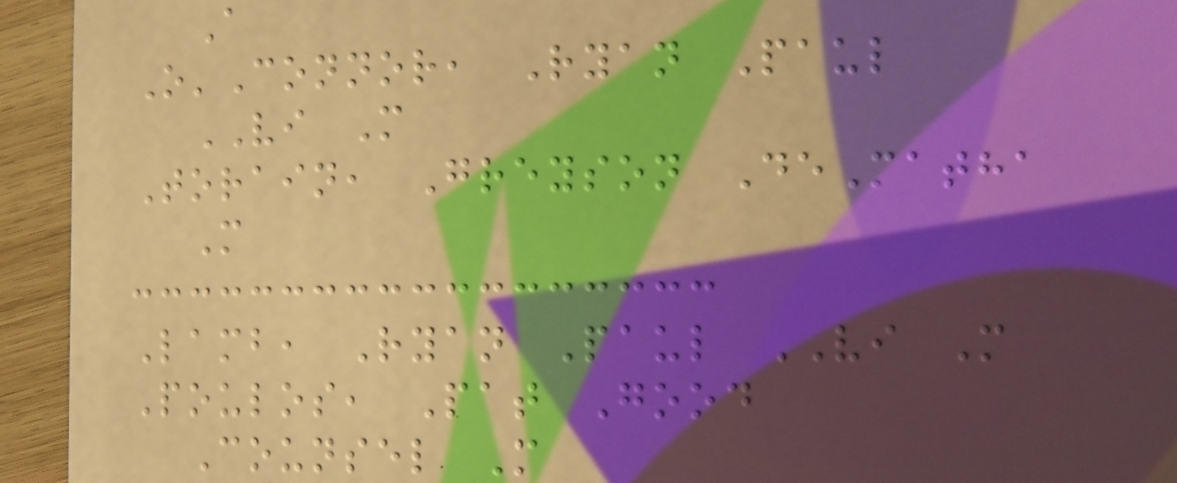A
O'Connor, Ryan Paul
VI M
Torain, Greyson DeMatha
M
Lamb, Ryan Paul VI M
Poulos, Pat Good
Counsel M
